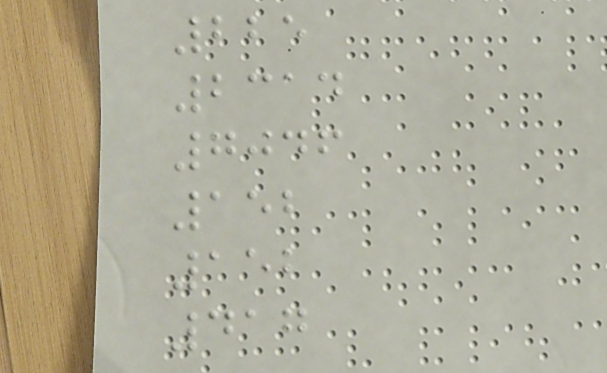225
2314
7046
152
152
417
